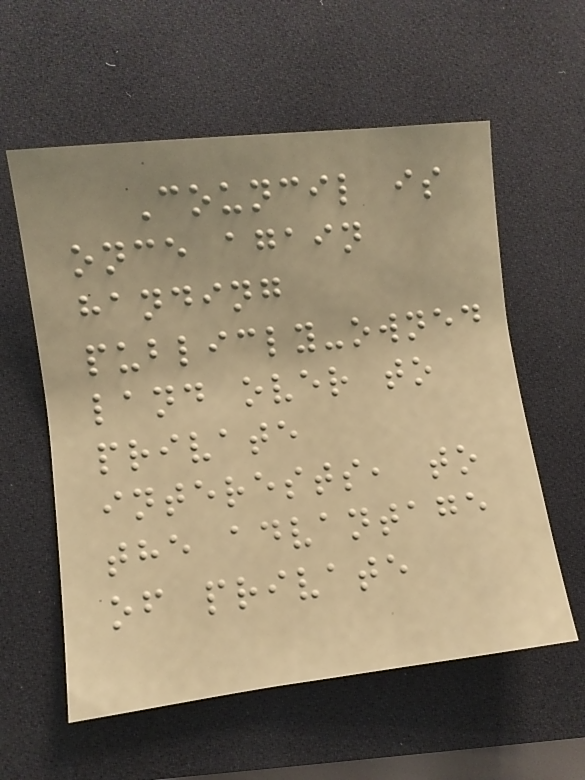Council is
once again
handing
publicly-owned
land over to
private
interests, to
the advantage
of private
